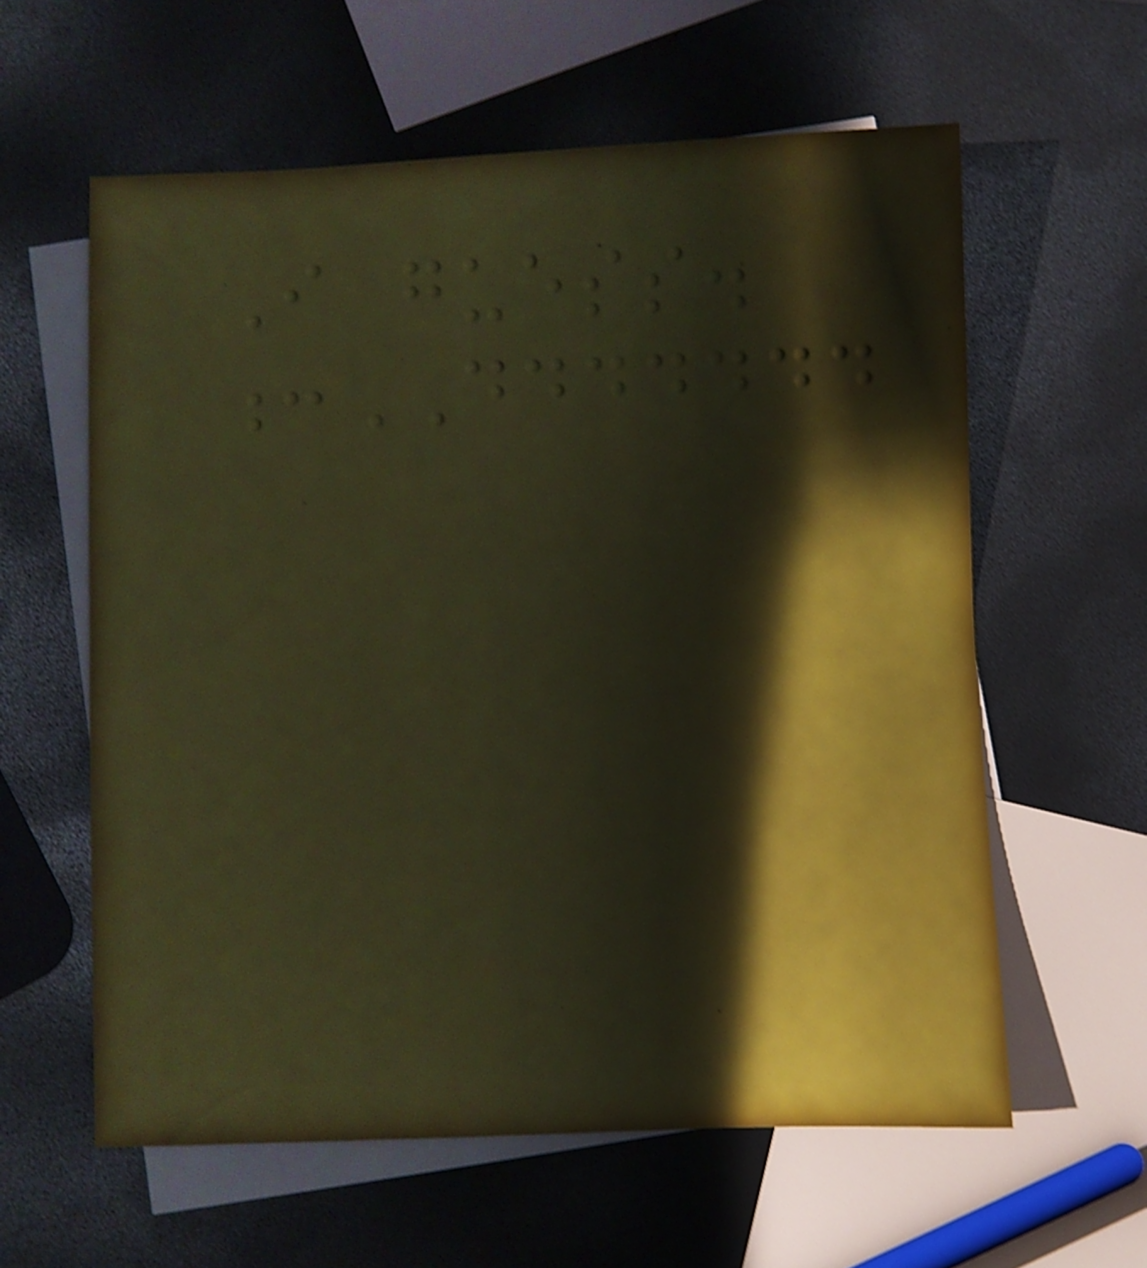I guess.
:DDDDDDD
